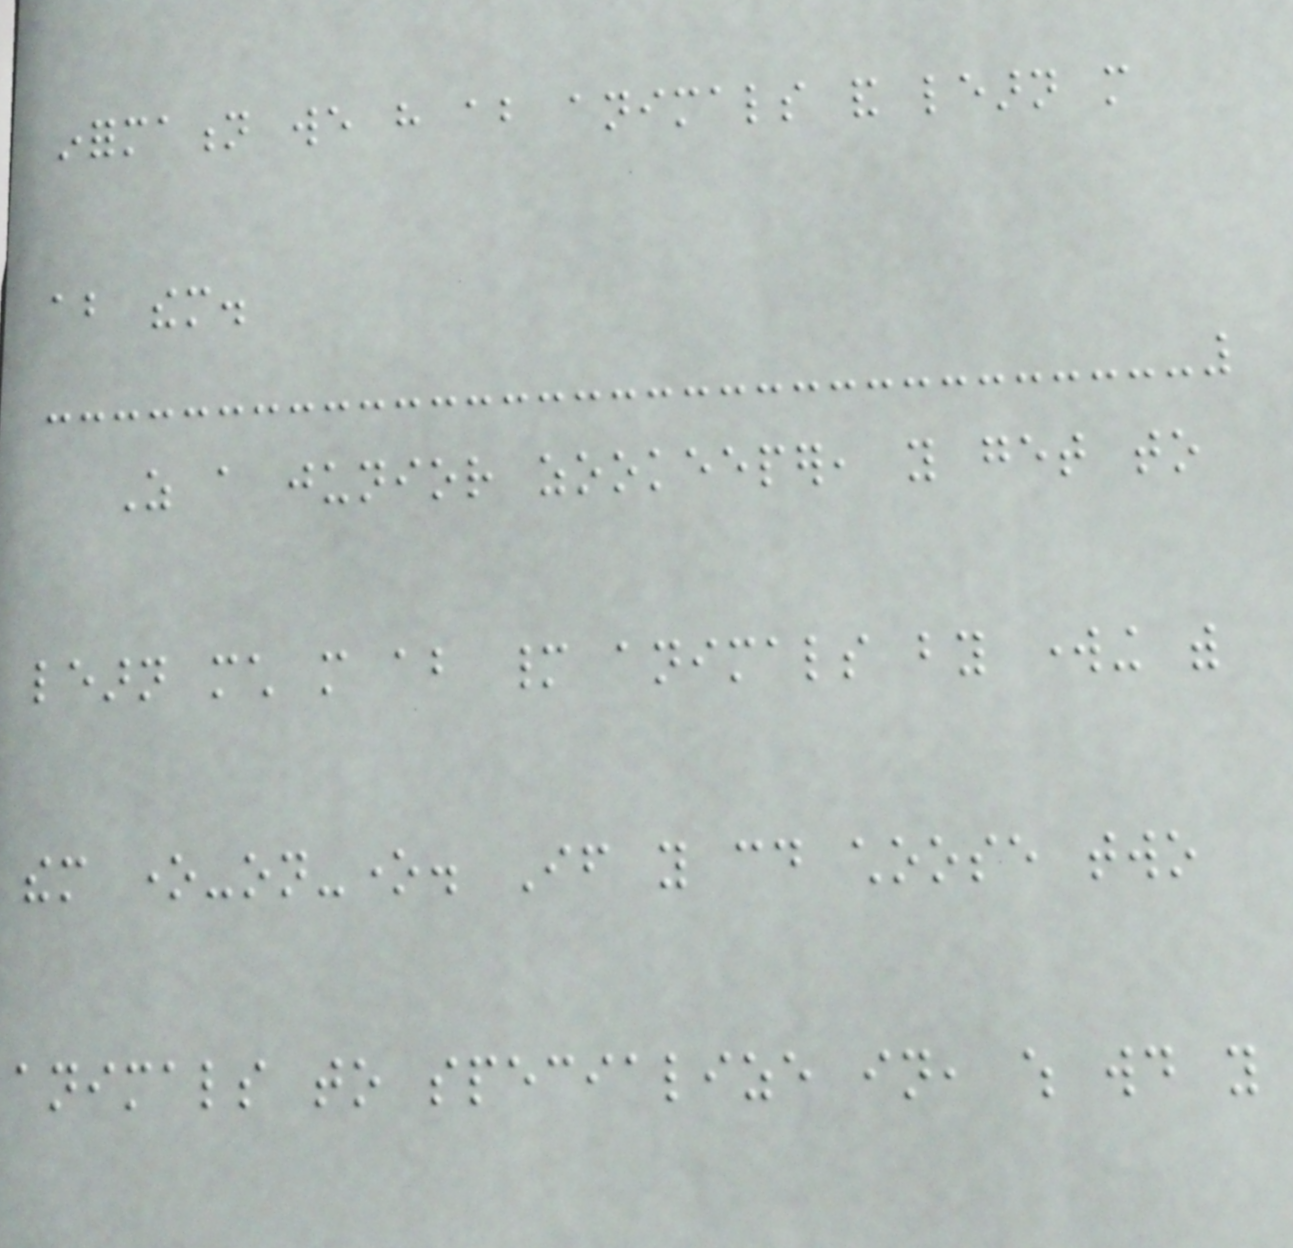information we have about animals and learn more
about them.
As a junior zookeeper, you get to
learn much more about many animals by working with
them one-on-one. If you could choose two
animals to specialize in, which would you
